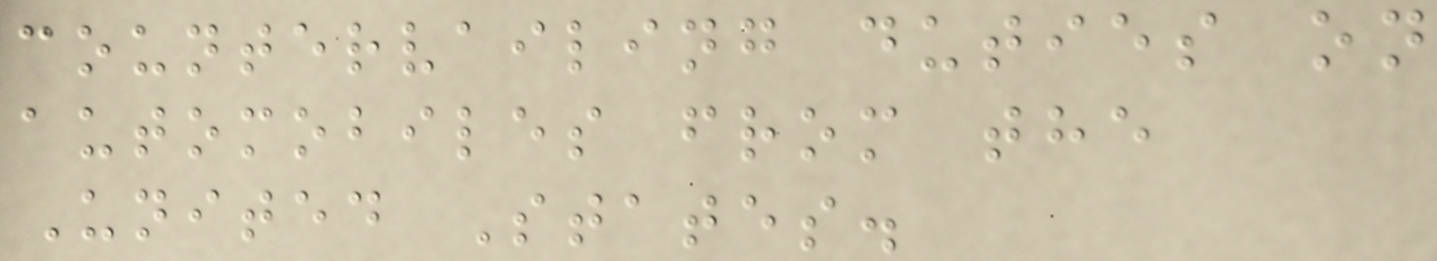countervailing duties on
automobiles from the
United States.
